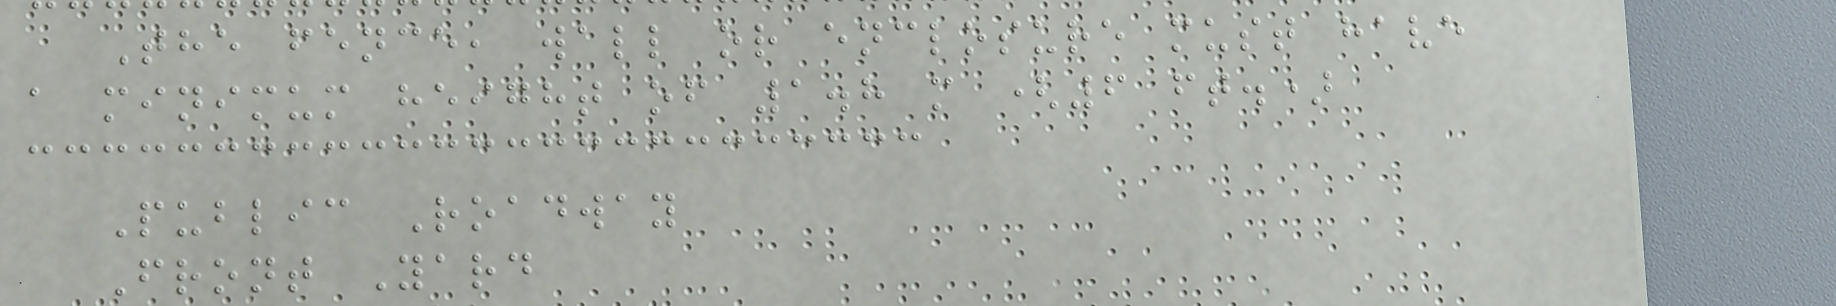The fence, wall or enclosure must have
a minimum height of 1.8 m (6 ft.)
Public Roadway
Front Yard
